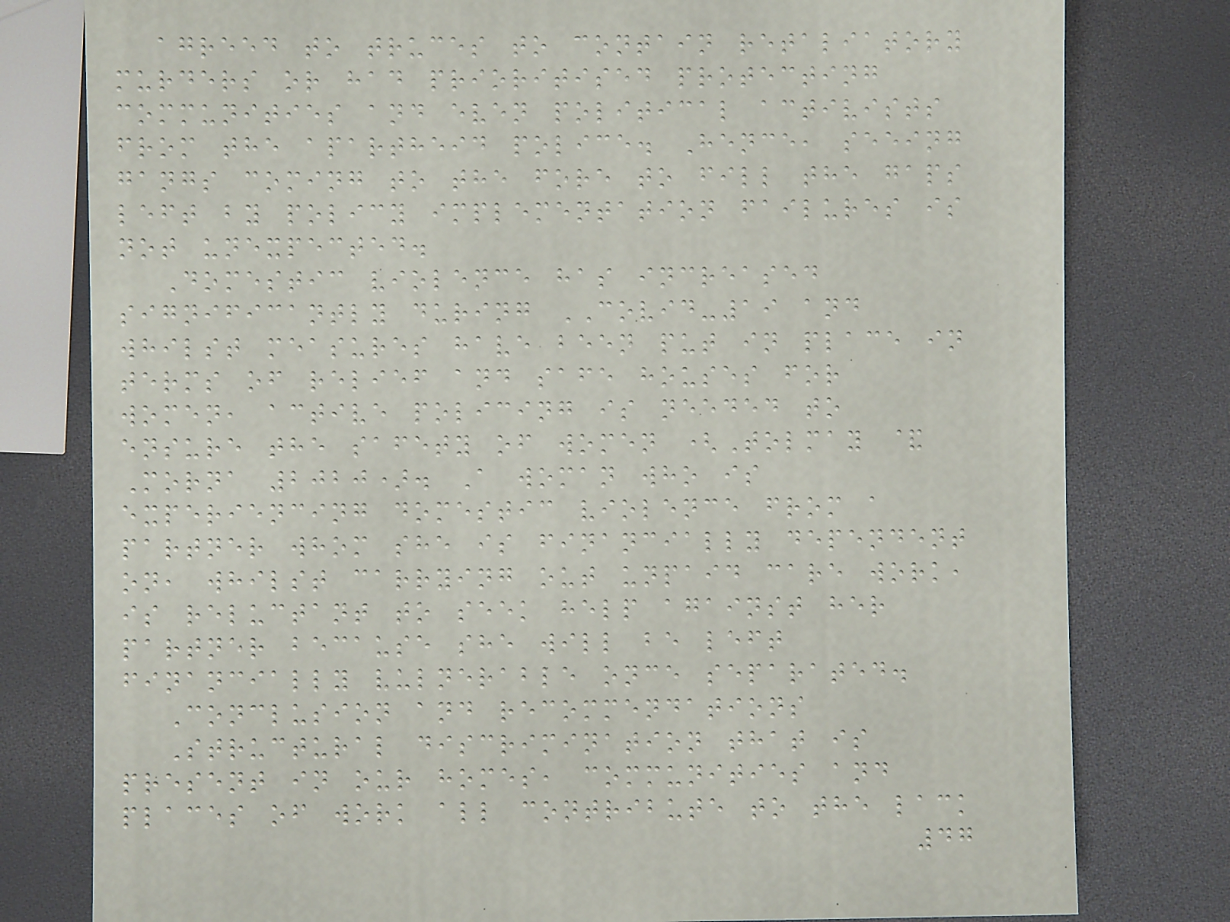agreed to truces to contain retaliatory
murders or had prioritised protecting
communities and even political activists
from the apartheid police. Hence, seeing
gangs coming to the fore to fill the gaps
left by policy implementation failures is
not unexpected.
Domestic violence has increased
significantly during COVID-19 and
whilst measures have been put in place in
terms of relief and safe houses for
women, active policing is needed to
ensure the safety of women (Tolmay &
Morna 2020). A woman who is
experiencing domestic violence from a
partner whom she is financially dependent
on, whilst carrying out unpaid care work,
is reluctant to seek help against her
partner because she will be left
financially vulnerable once separated.
Conclusion and recommendations
Structural discrimination that is
present in our homes, communities and
places of work all contribute to the lack
47
